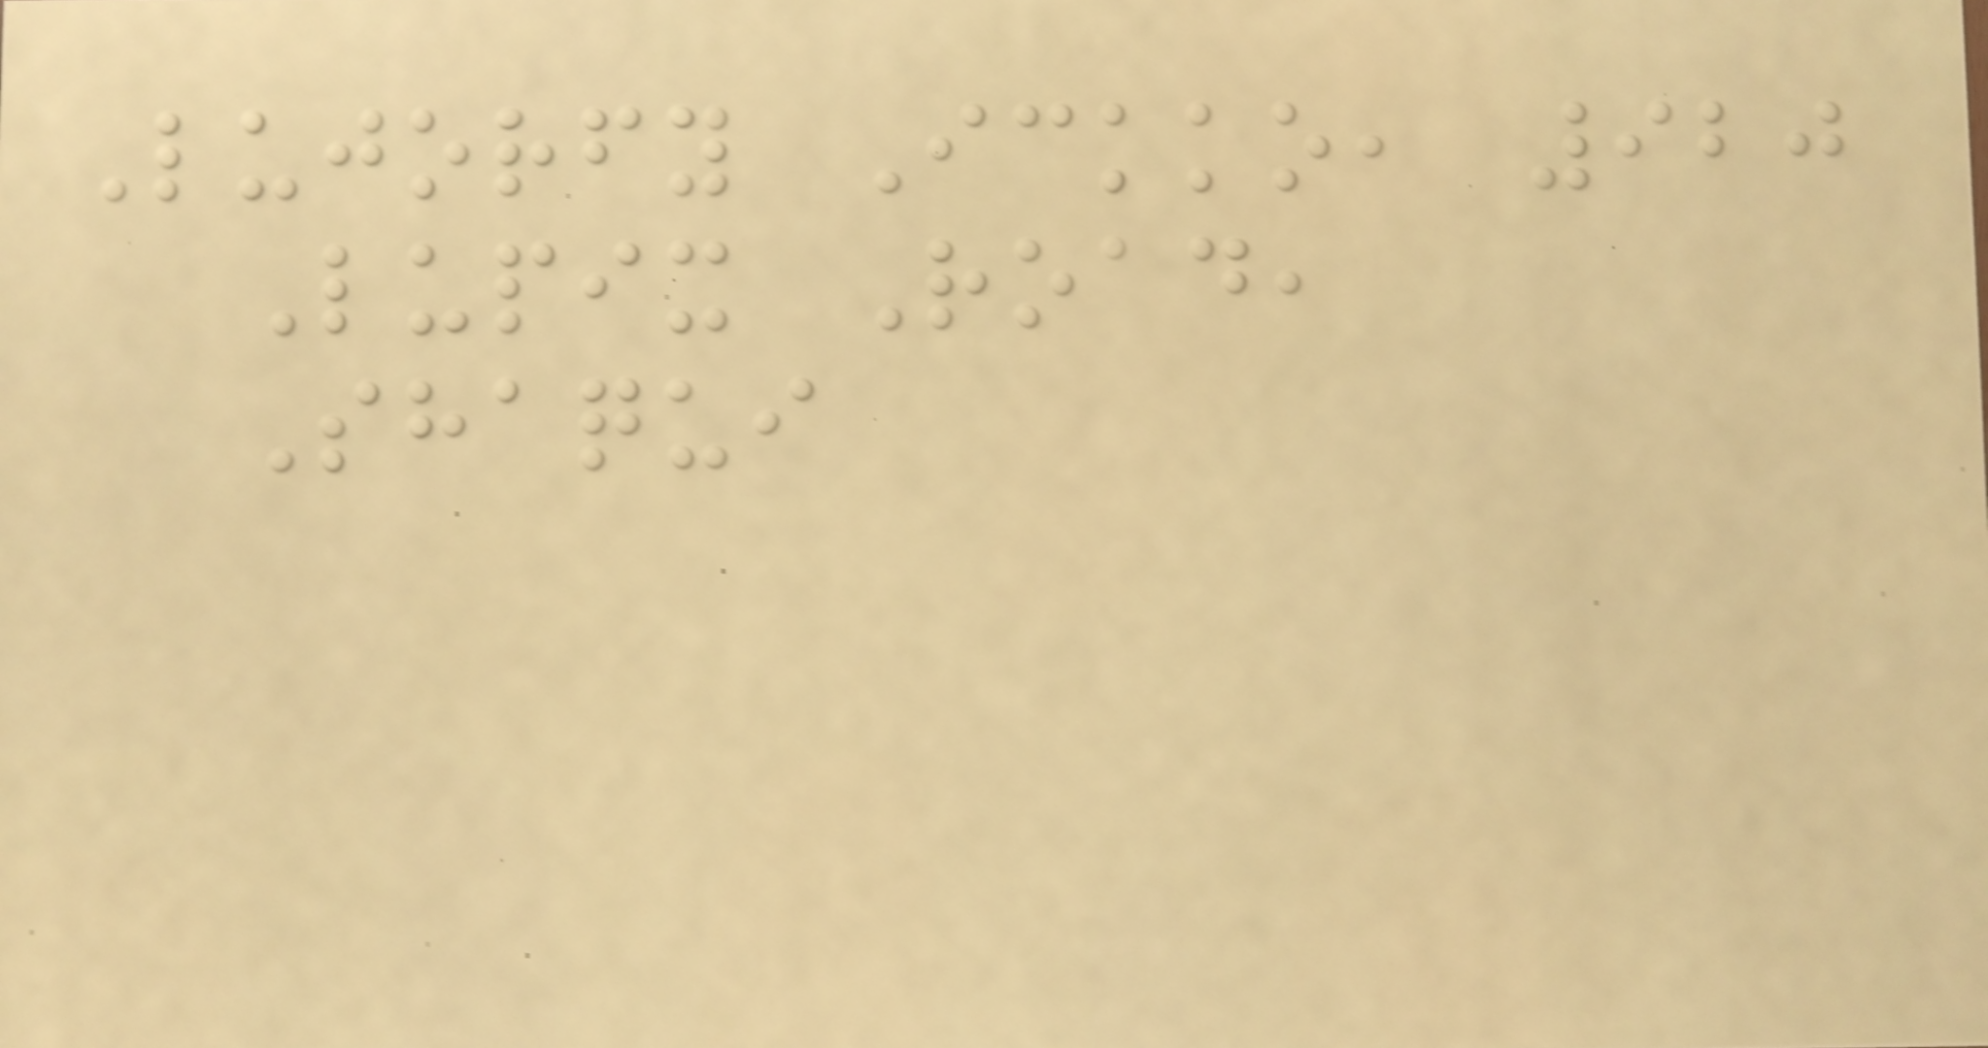Lujorfy Ickko, 920
Lupix Road,
Shaqui
